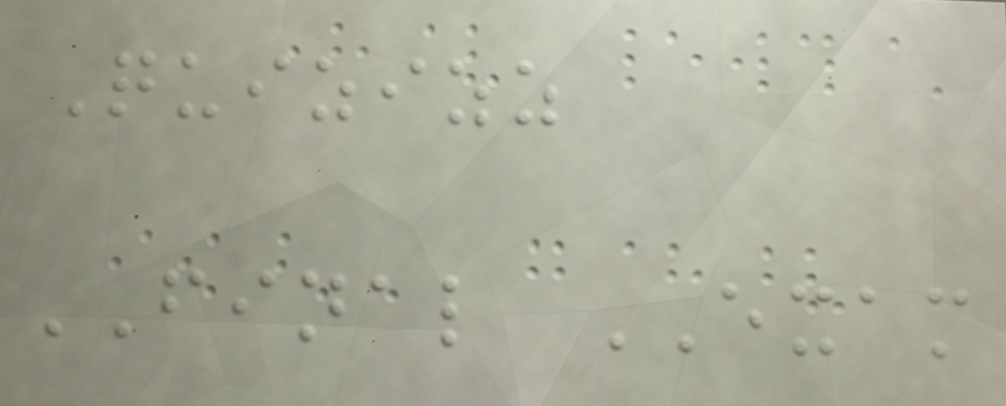Quizizz
FINAL EXAM
